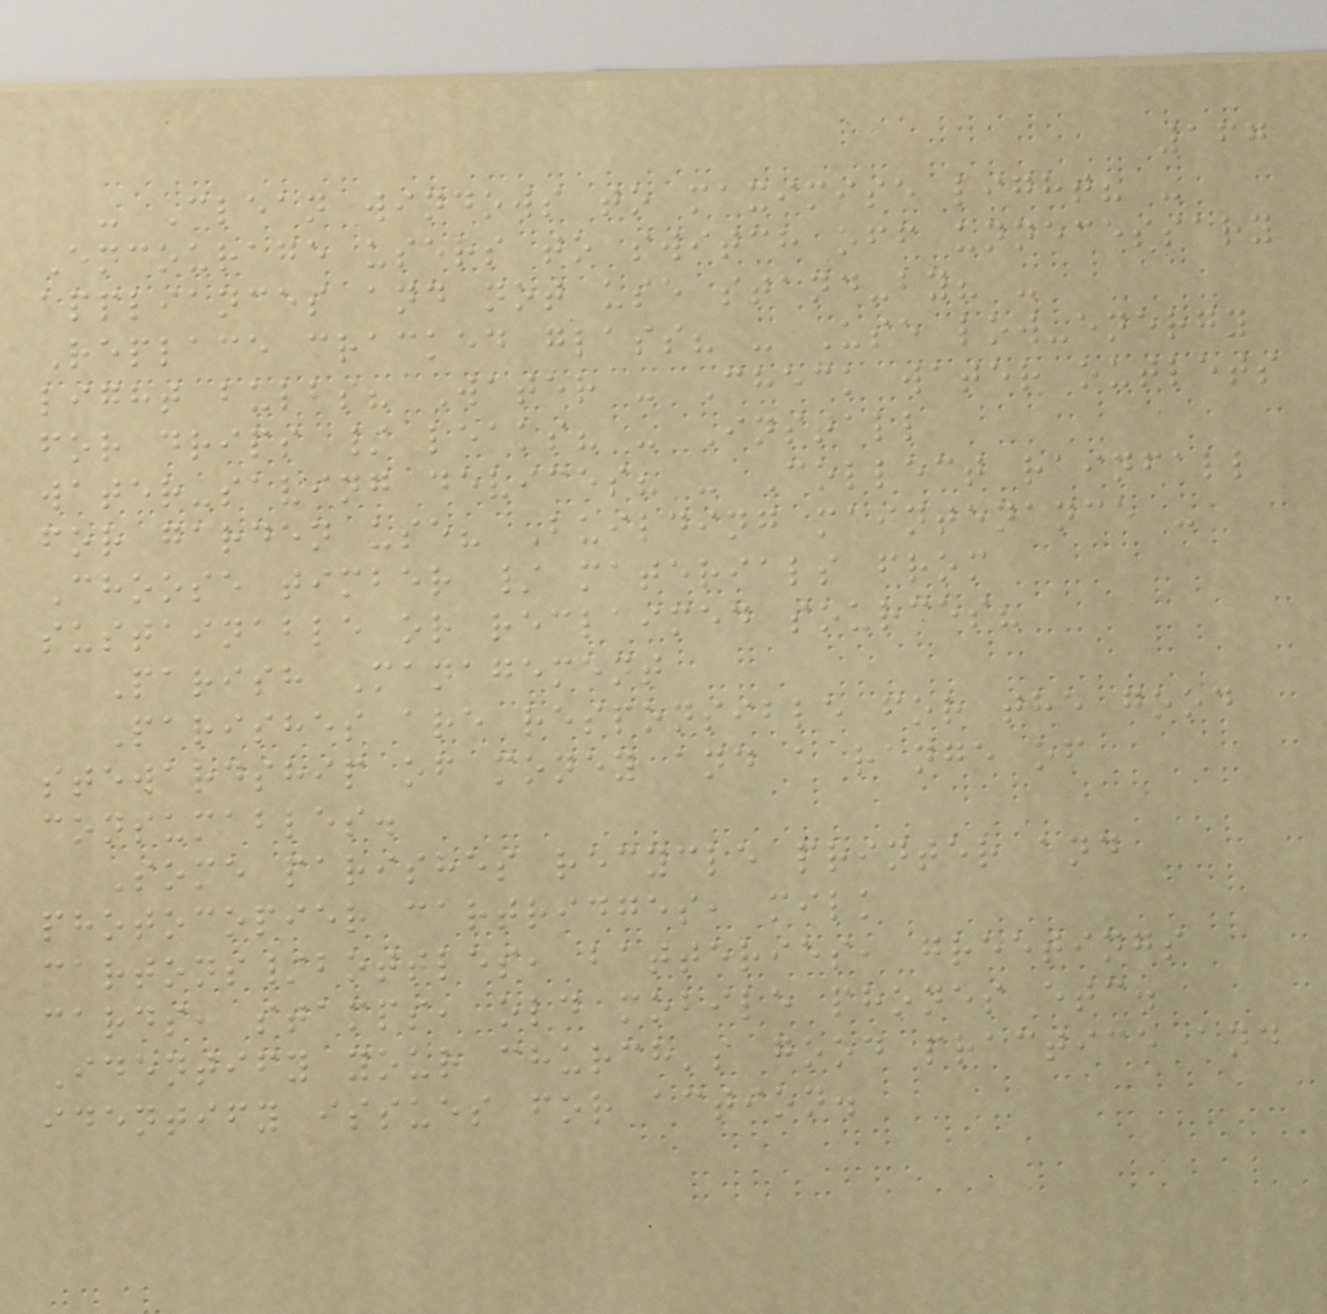167
- Clean windows to maximise light? -
Encourage users to switch off unnecessary
appliances and not use stand-by? -
Replace cracked glass? - Use low-energy
light bulbs? Water - Check water outlets
for drips / leaks? - Install
water-saving devices? - Collect rainfall
for garden use? Building maintenance -
Choose timber / materials from
sustainable or reclaimed sources?
Parish Management
Parishes are responsible for the good
stewardship of money and a range of
consumables.
Some parishes recycle printer and
photocopier cartridges, milk
cartons/bottles, batteries, greetings
cards, stamps, old mobile phones etc.
Identify your church's good practice and
identify issues for action.
